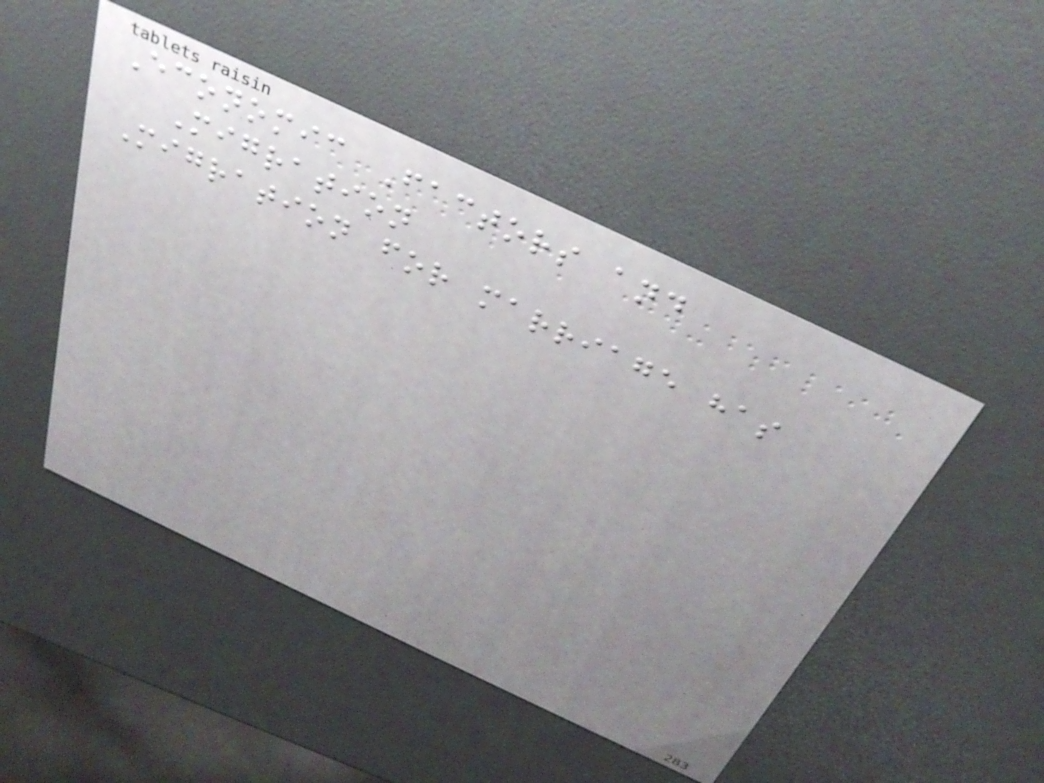Economic Factors and
Migration
Migration for marriage has
